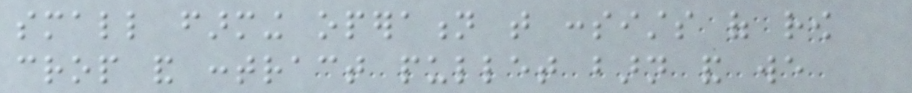small farming operation that consists of row
crop and contract pullet barn and we
